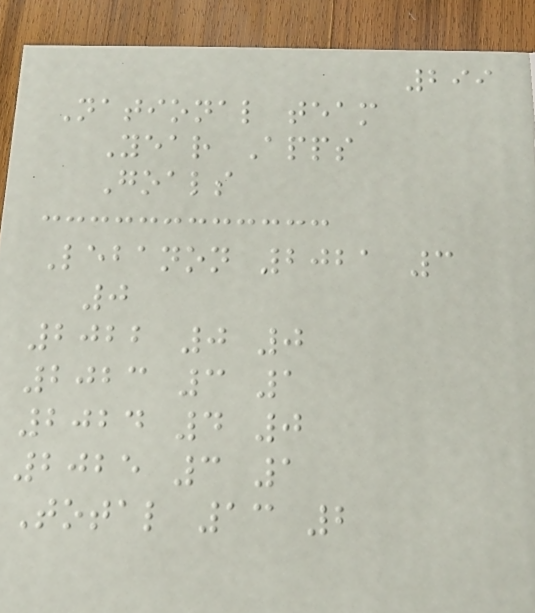299
National team
Year Apps
Goals
Lebanon 2021 3
0
2022 0 0
2023 3 1
2024 4 0
2025 3 1
Total 13 2
